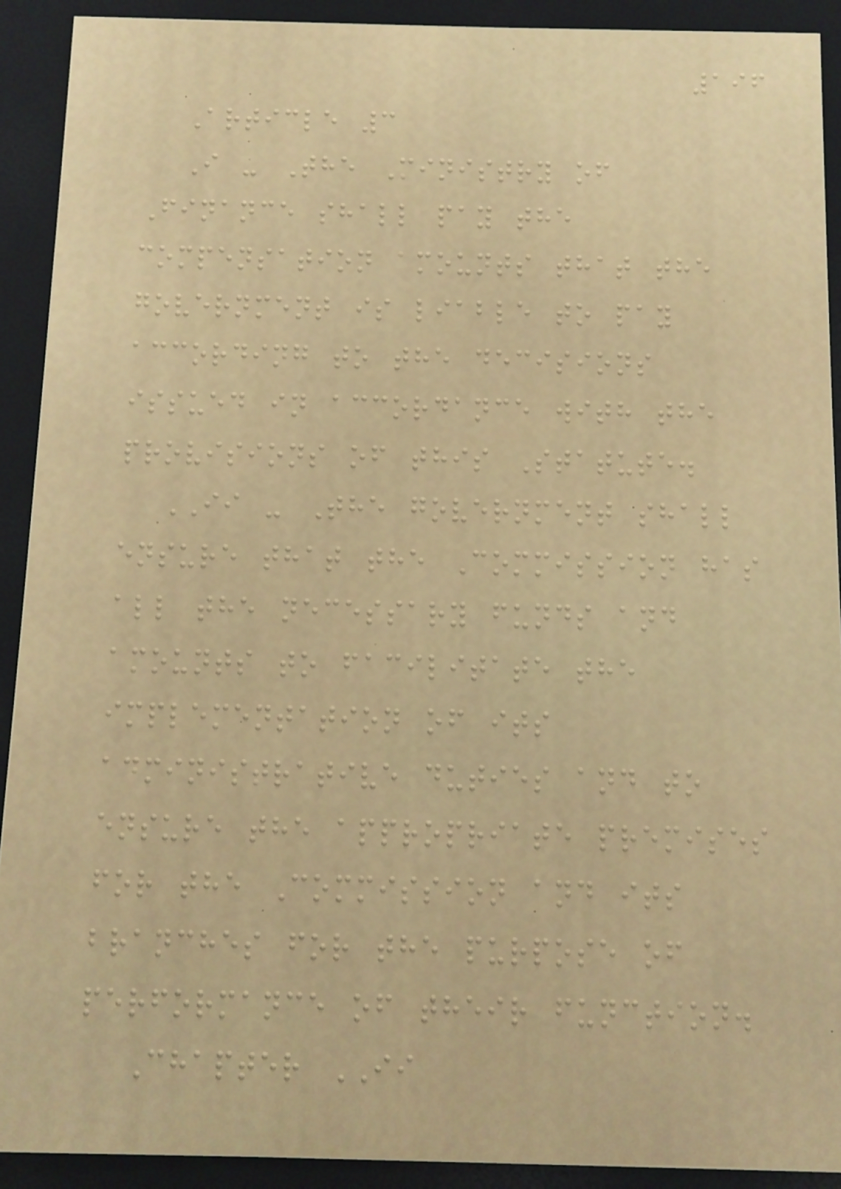196
Article 3
I - The Ministry of
Finance shall pay the
compensation amounts that the
government is liable to pay
according to the decisions
issued in accordance with the
provisions of this Statute.
II - The government shall
ensure that the Commission has
all the necessary funds and
amounts to facilitate the
implementation of its
administrative duties and to
ensure the appropriate premises
for the Commission and its
branches for the purpose of
performance of their function.
Chapter II
